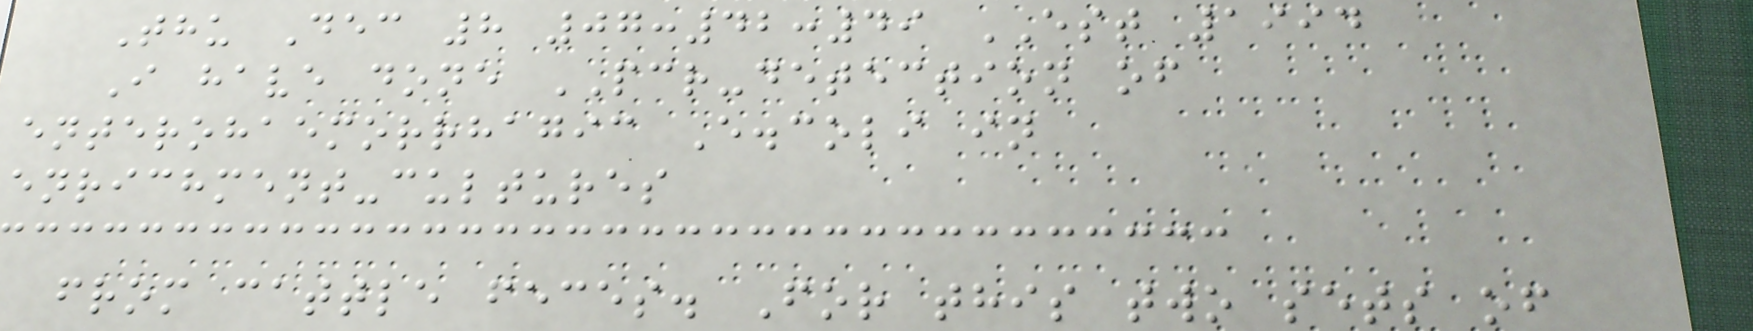Thu Dec 8 07:42:49 EST 1994
I have done PCR-detection of
enterohaemorrhagic E.coli in
enrichment-cultures
from cattle feces. For this two sets of
